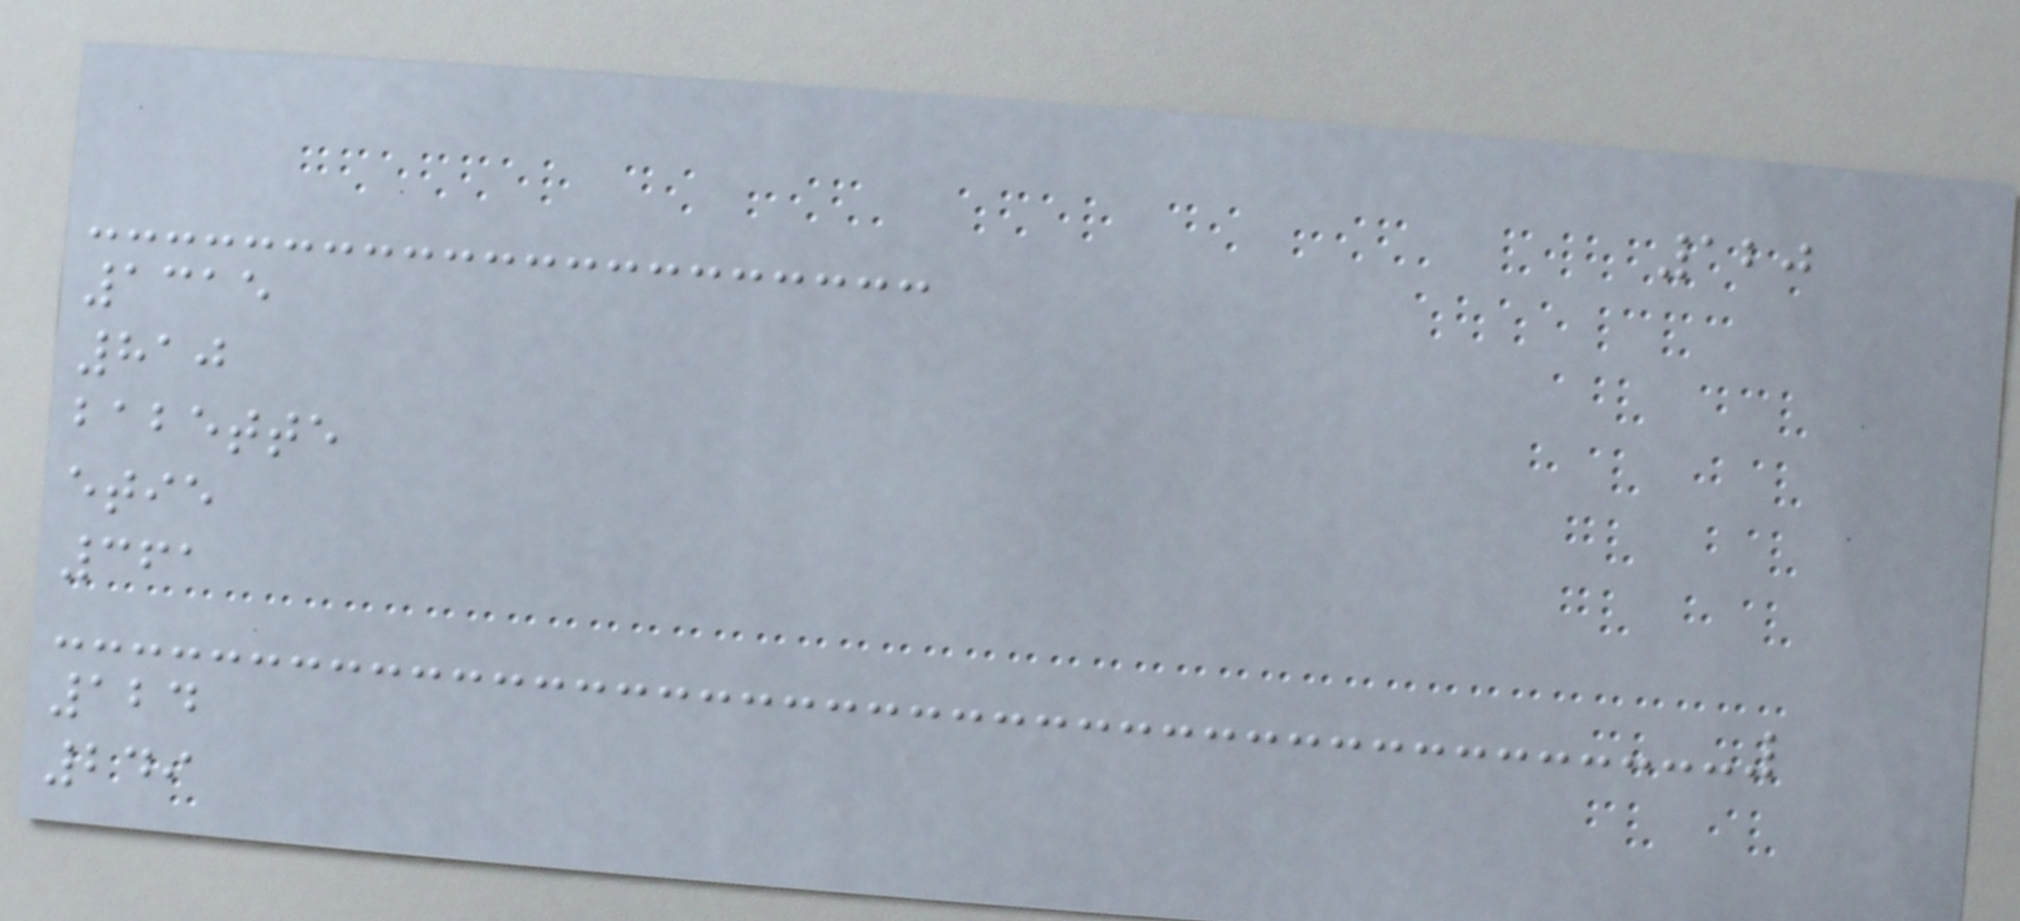120
1315
810
babette
etie
361
124
249
